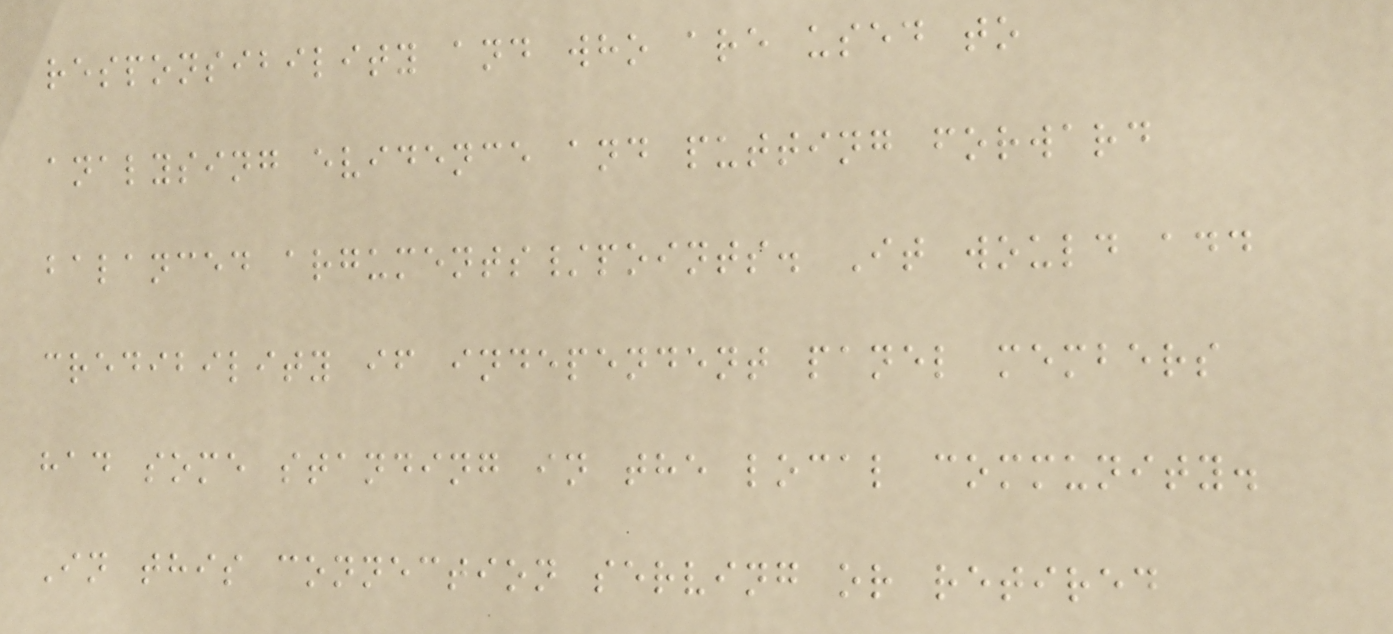responsibility and who are used to
analysing evidence and putting forward
balanced arguments/points. It would add
credibility if independent panel members
had some standing in the local community.
In this connection serving or retired
